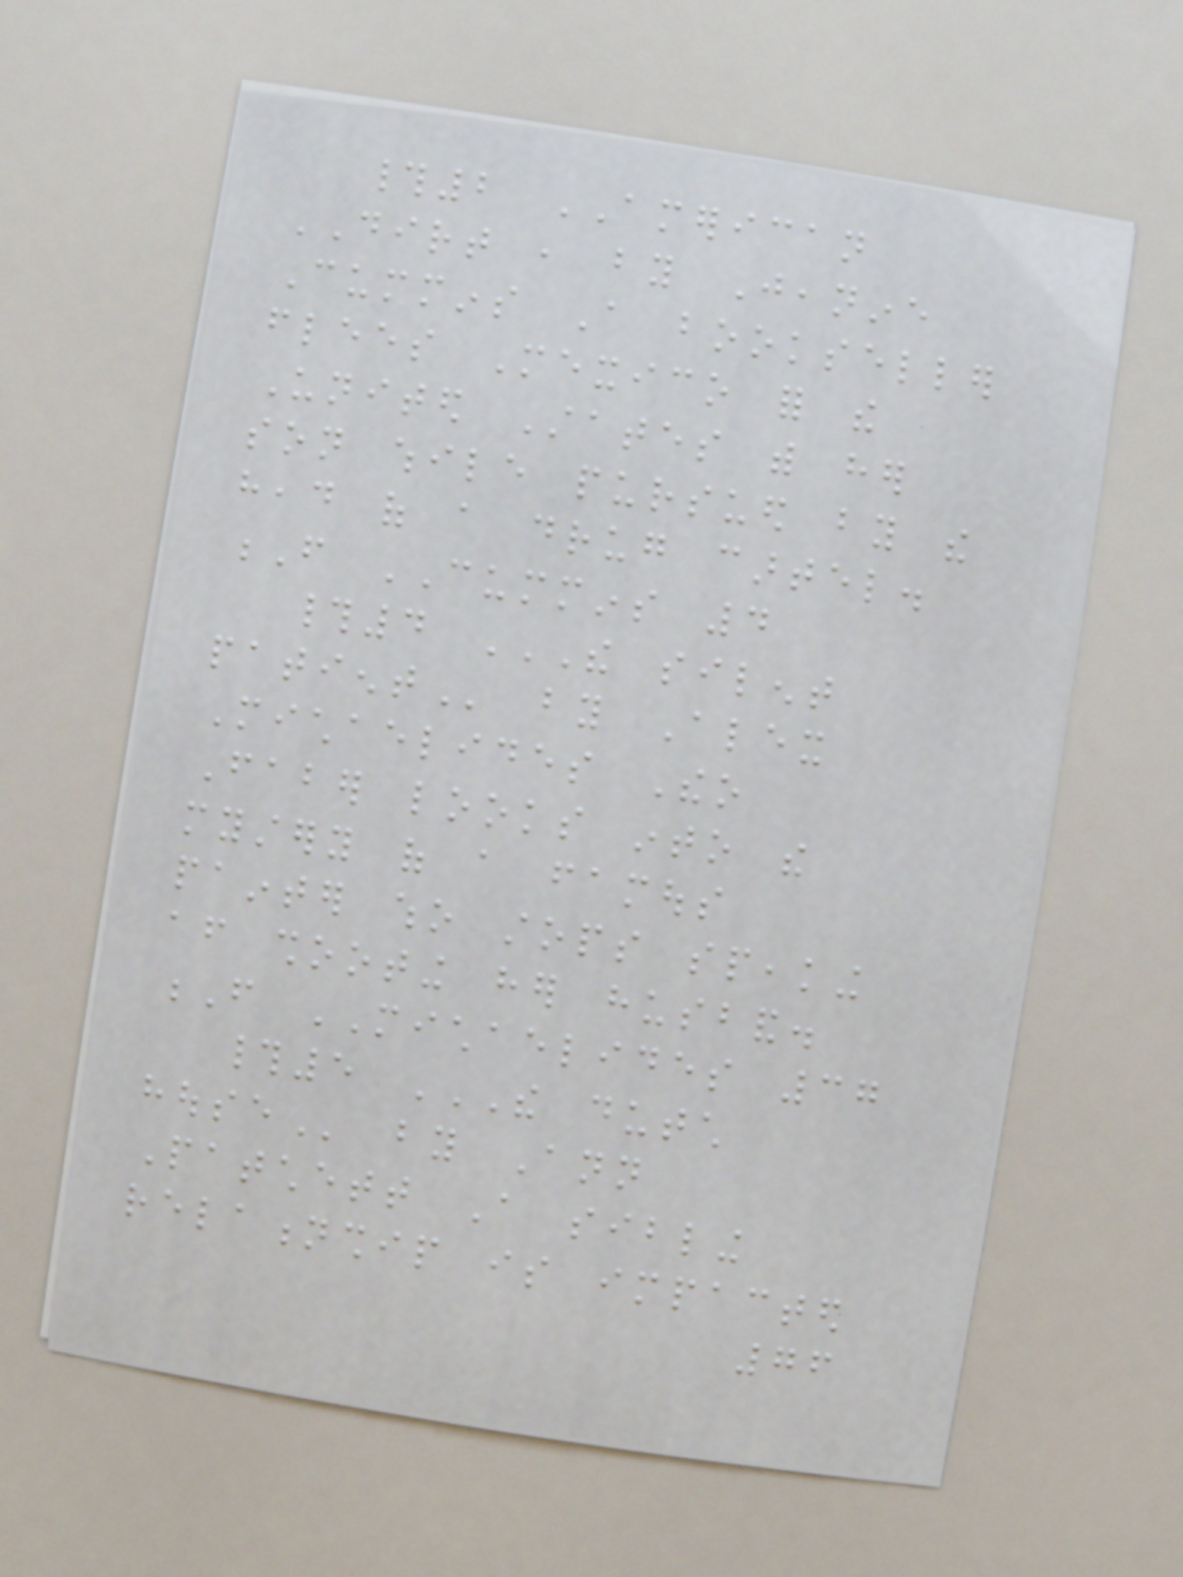#2 AMERICAN
DIRT , by Jeanine
Cummins A bookseller
flees Mexico for the
United States with her
son while pursued by the
head of a drug cartel.
F CUMMINS 4
#4 THE SILENT
PATIENT by Alex
Michaelides Theo
Faber looks into the
mystery of a famous
painter who stops speaking
after shooting her husband.
F MICHAELIDES 37
#5 THE DUTCH
HOUSE by Ann
Patchett A sibling
relationship is impacted
76
